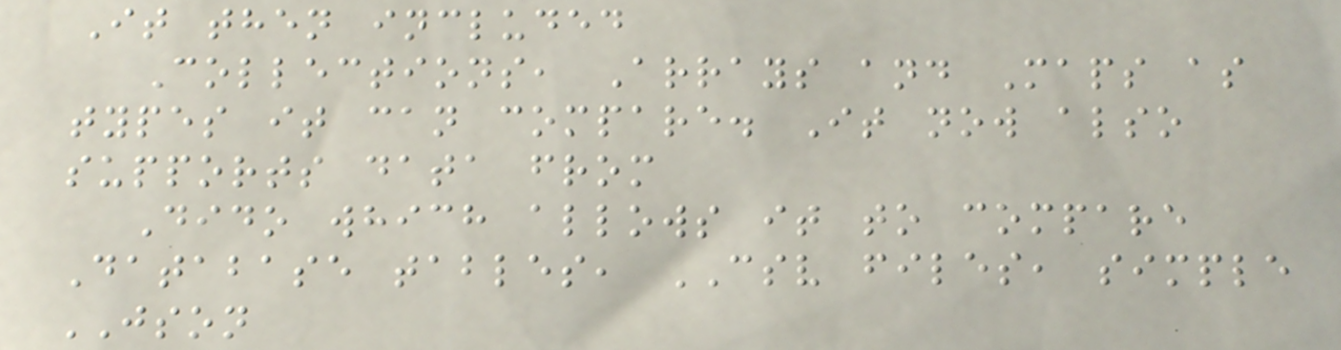It then included
Collections, Arrays and Maps as
types it can compare. It now also
supports data from
Dido which allows it to compare
Database tables, CSV files, simple
JSON
